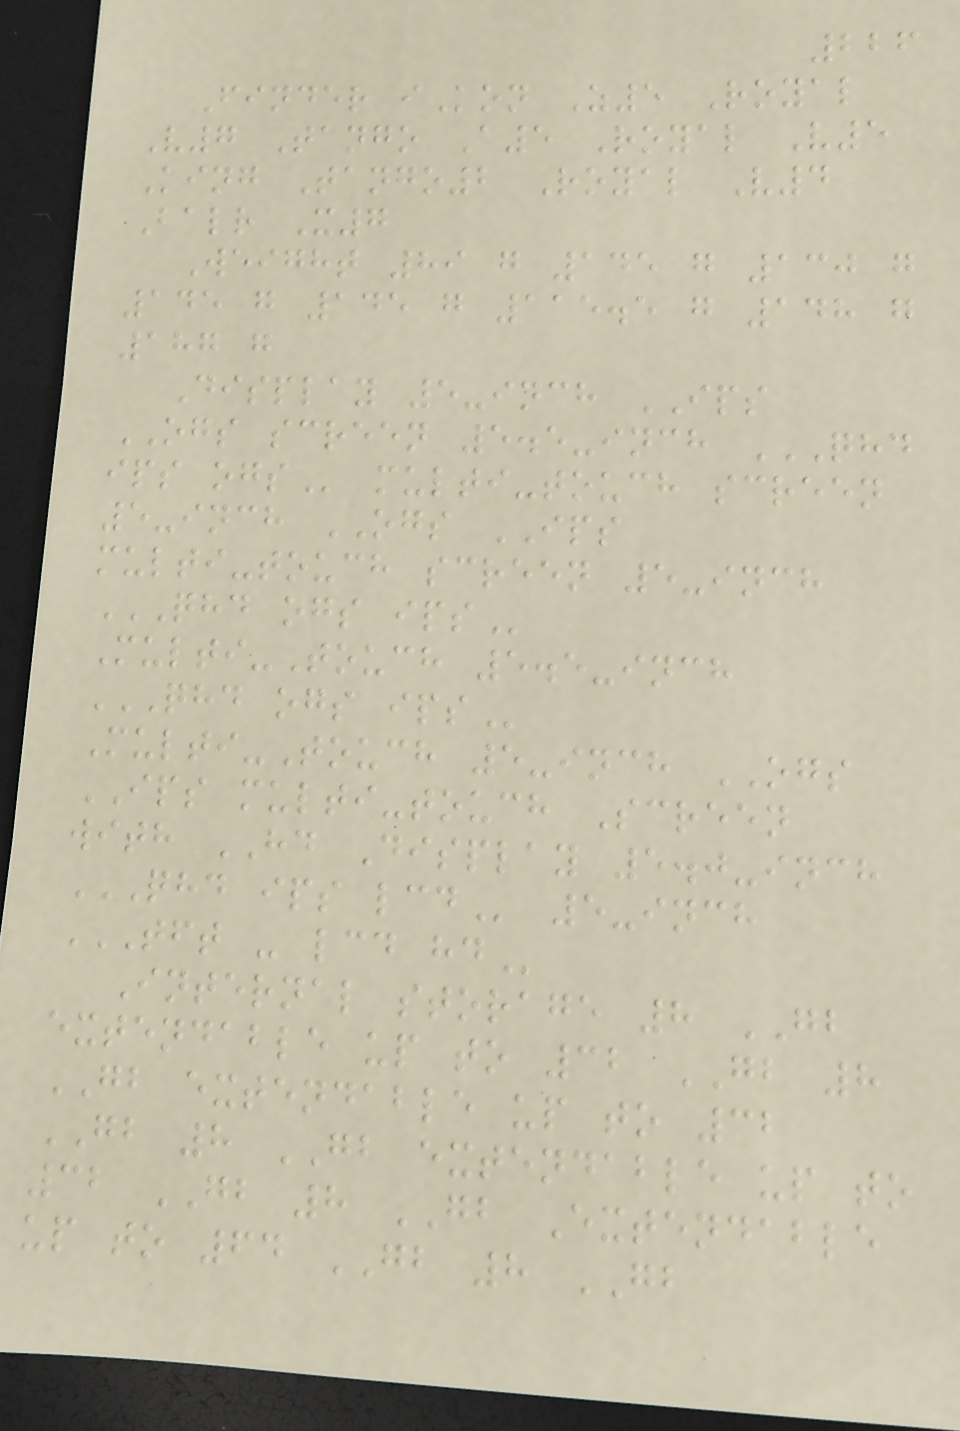226
Finder iKon Z5 Royal
V7 Tango A5 Royal V5
King Tango2 Royal V4
Balr X7
Weight 89 g 145 g 130 g
145 g 145 g 115.5 g 148 g
187 g
Display 5-inch IPS
OGS screen 5.5-inch QHD
IPS OGS multi-touch screen
5-inch OGS IPS
multi-touch screen 5-inch
QHD OGS IPS
Multi-Touch 5.5-inch
QHD OGS IPS
Multi-Touch 5-inch OGS
IPS multi-touch Screen
with HD Display 5.0-inch
QHD IPS LCD 5-inch
TFT - LCD HD
Internal storage 8 GB
extendable up to 32 GB 8
GB extendable up to 32
GB 8 GB extendable up to
32 GB 8 GB Extendable
up to 64 GB 8 GB
